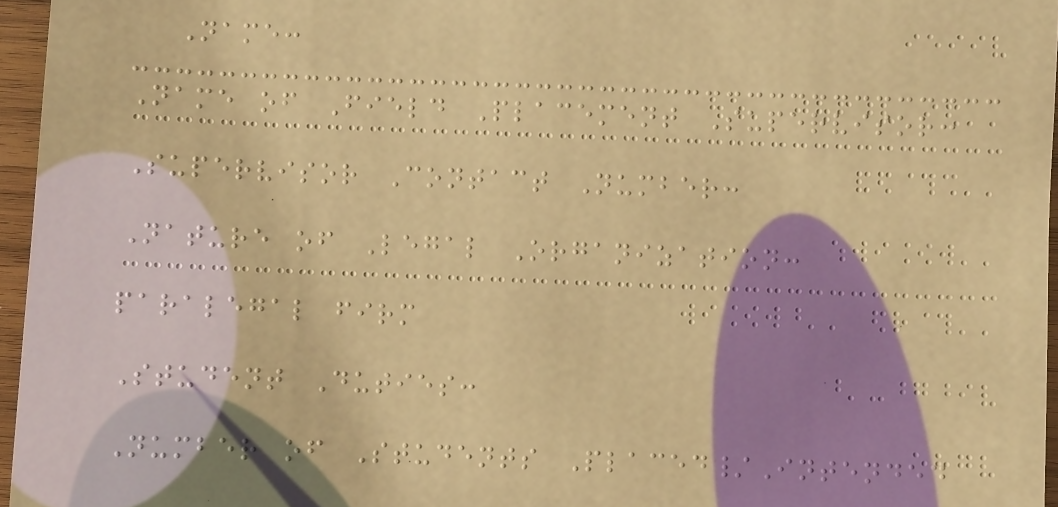Name:
Name of Field Placement Supervisor:
Supervisor Contact Number:
Nature of Legal Organization:
paralegal firm
Student Duties:
Number of Students Placed/Intended
